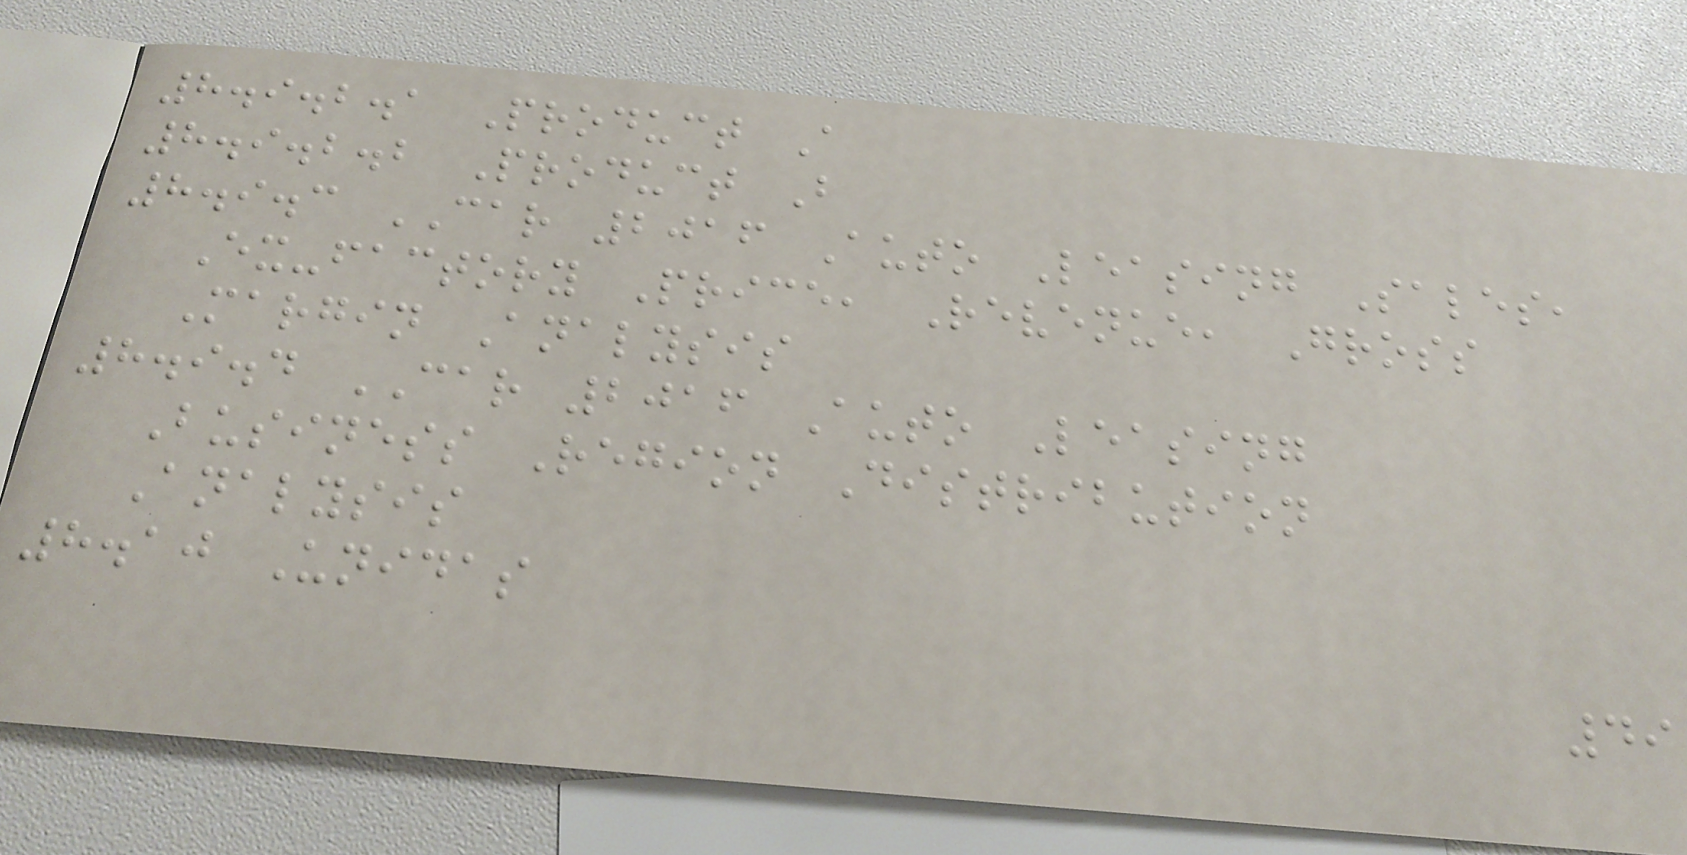8.9.2.1 Product A
8.9.2.2 Product B
8.9.3 CAR 2016 Auto Leasing Sales,
Ex-factory Price, Revenue, Gross
Margin Analysis
8.9.4 CAR 2016 Auto Leasing
Business Region Distribution
Analysis
8.10 Unidas
49
